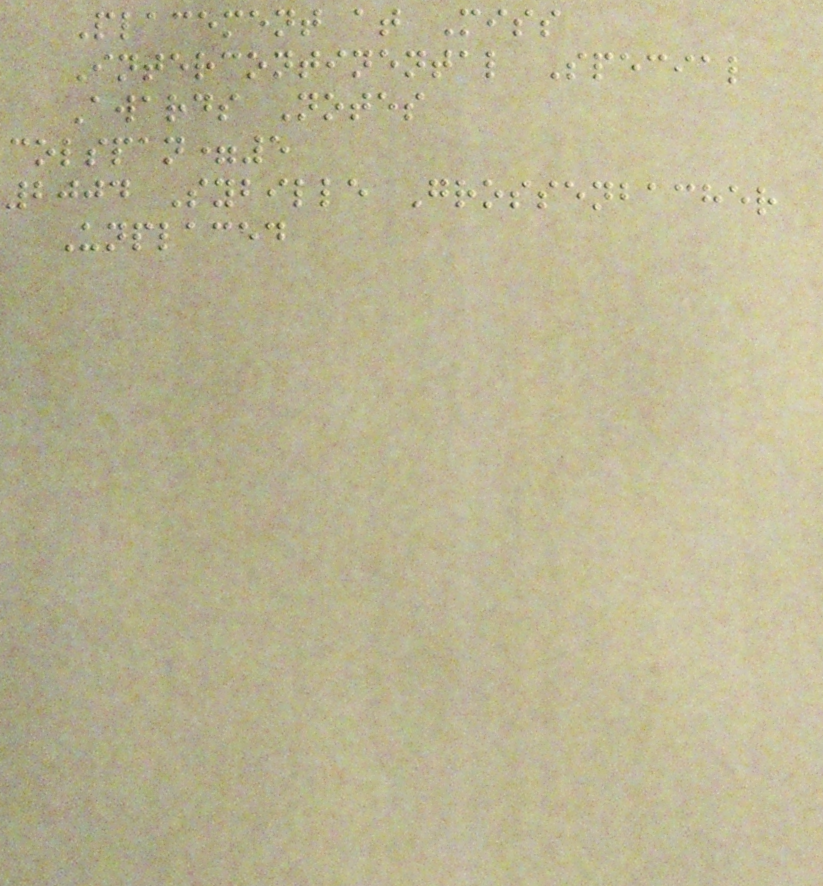Placement at Miss
Intercontinental Special
Awards Notes
colspan=5
2004 Sybille Grossenbacher
Unplaced
